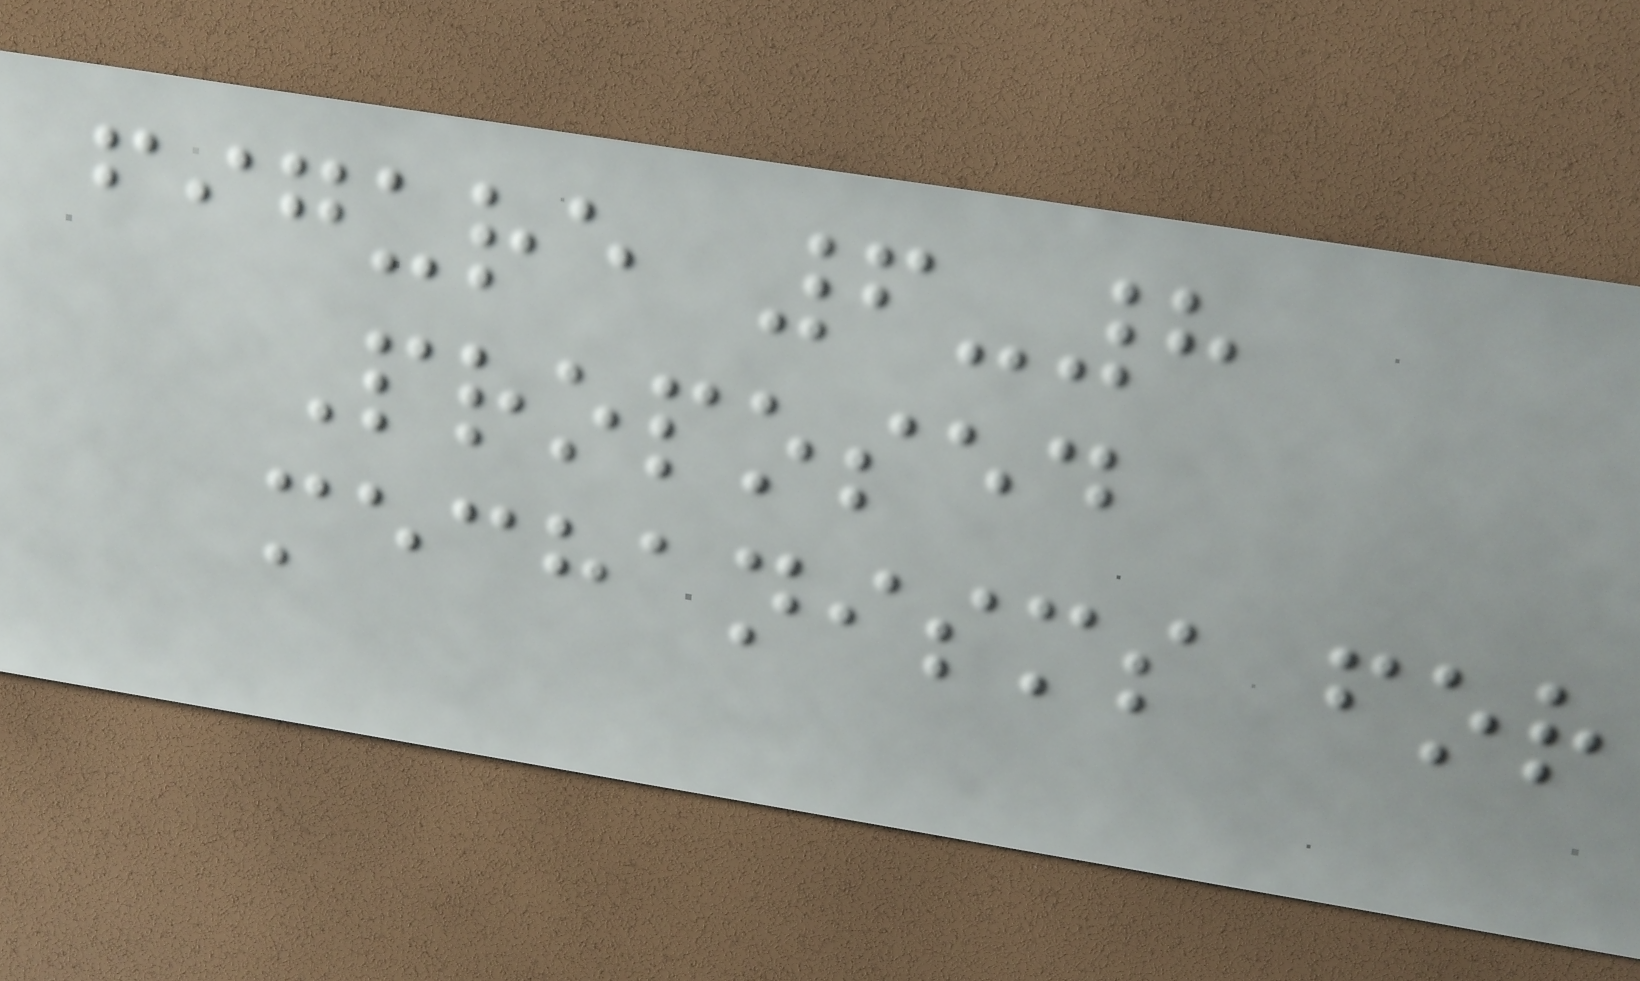figure 6-8
Proposed
mechanisms for
